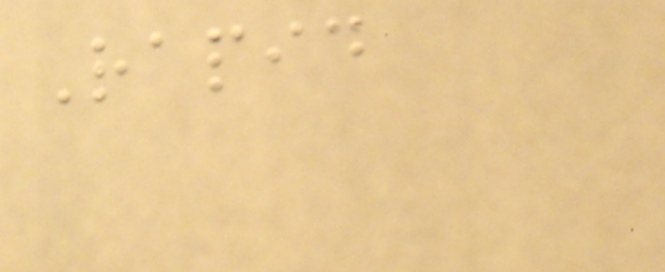Rapid
